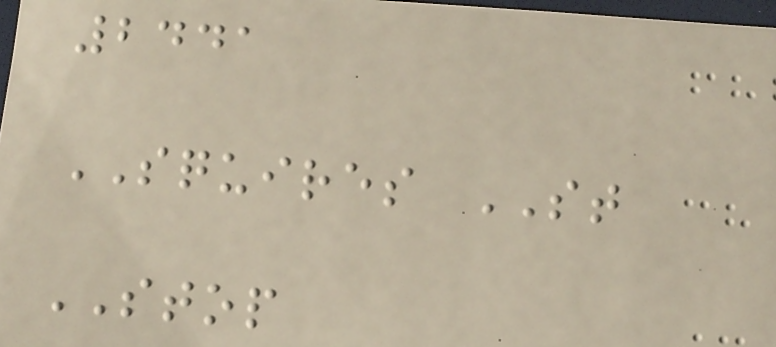2441
SQUIRES ST
STOP
